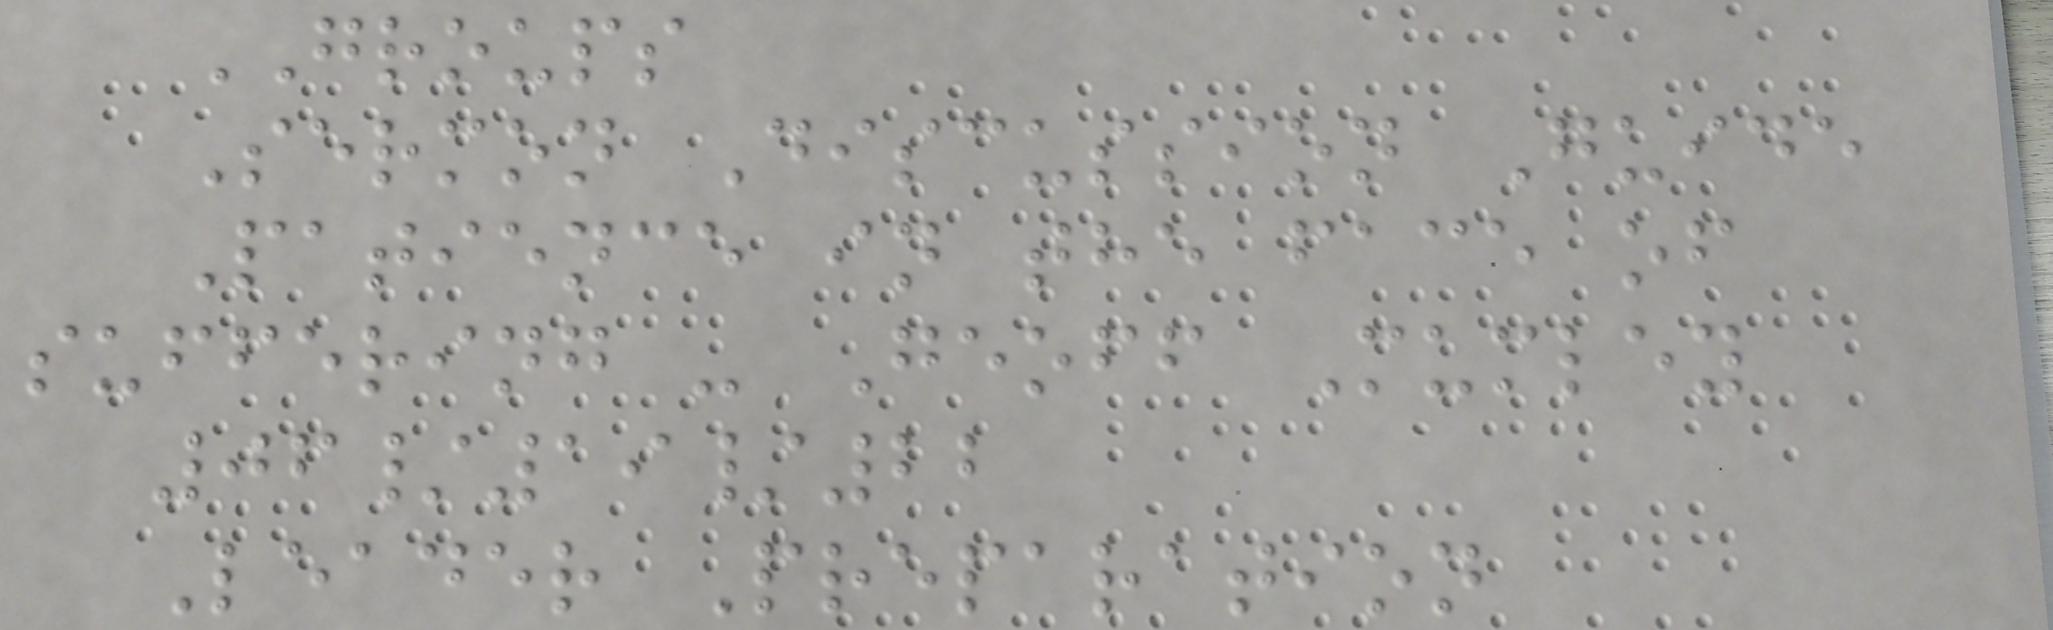GROUPS
Sermon Discussion Guide
Patience in the face of
suffering - Geoff Mumley
06/19/22
Leader Preparation
